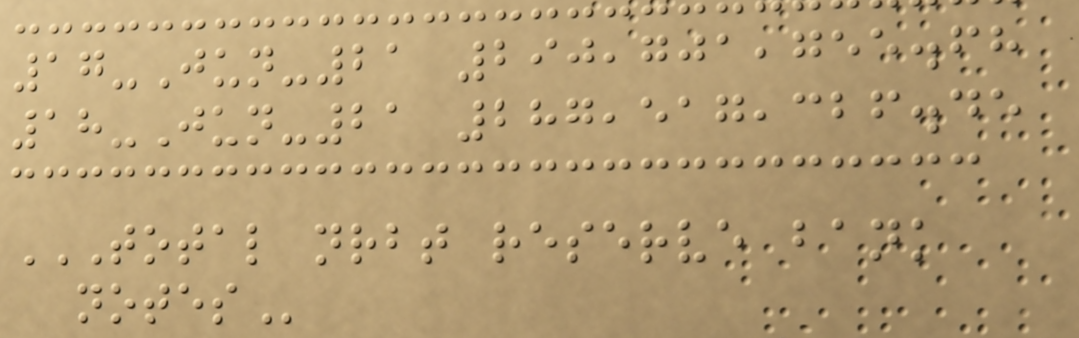17-Jun-21 290,701,755.68
18-Jun-21 287,517,326.45
TOTAL NRBT RESERVE BANK
NOTES
